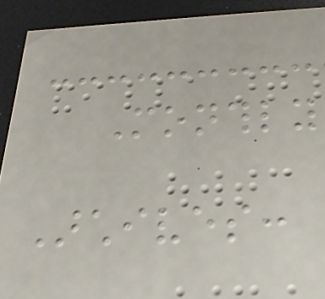Monthly
Archives:
